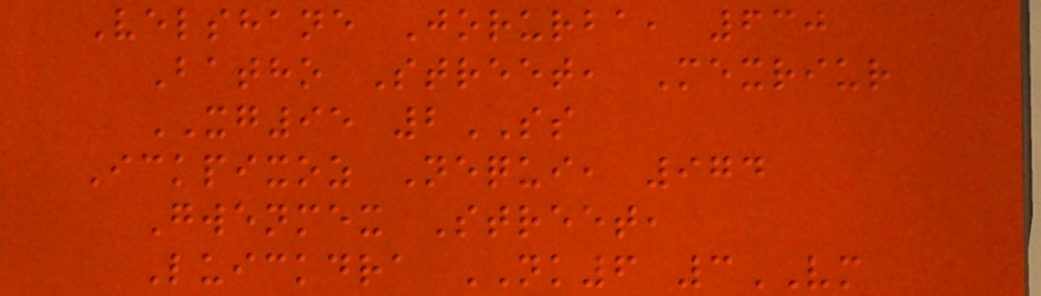Velshane Jorurba, 630
Batho Street, Mexriur
XG95 2SS
Ickpixoz Nequi, 974
Gwenmex Street,
Luickdra NK6 3VM
